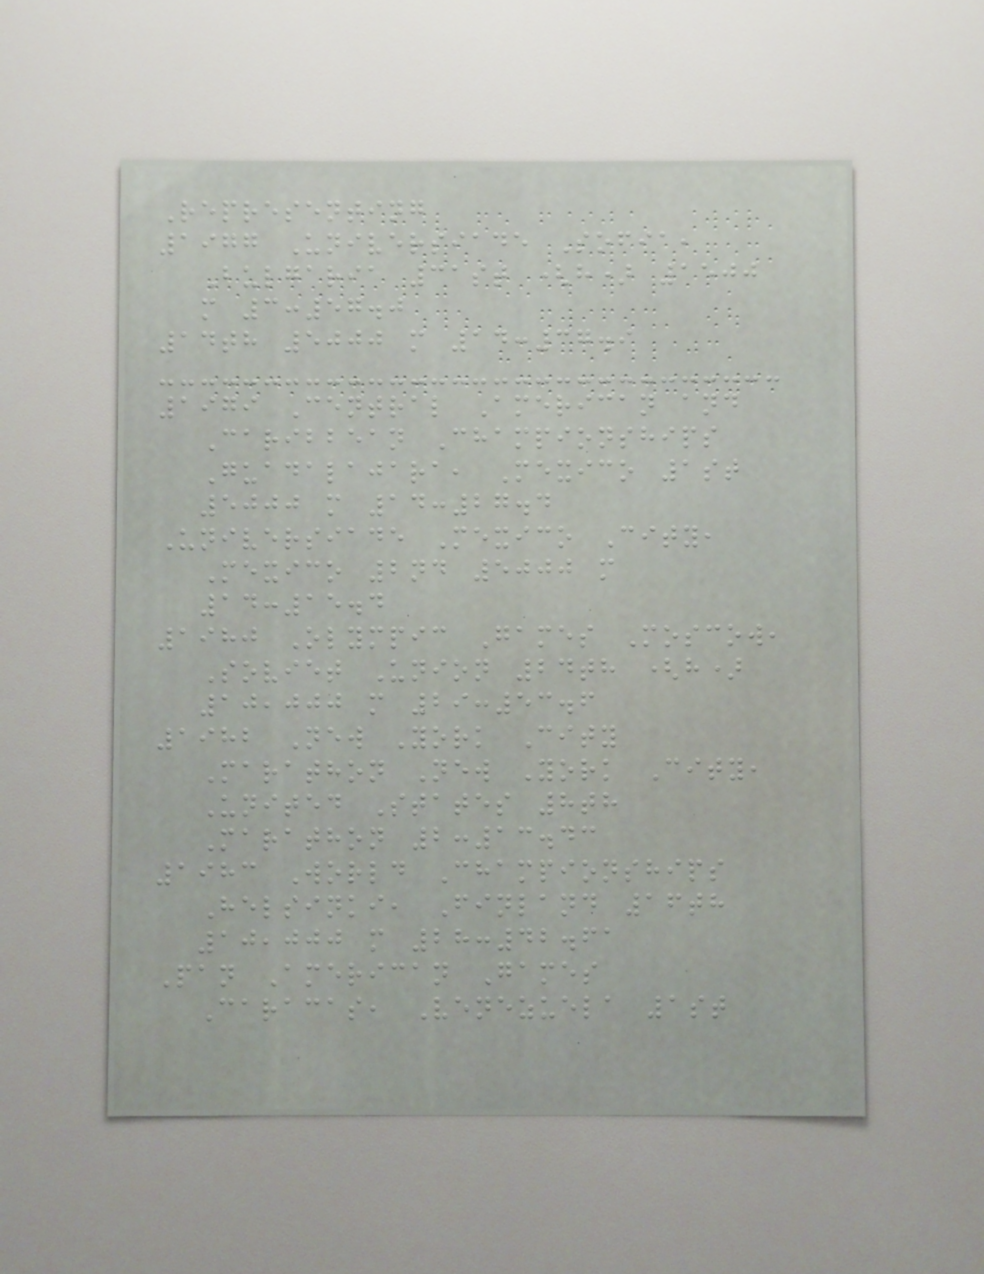Representing
1977 Universiade Sofia,
Bulgaria 31st (h) 1500
m 3:57.0
14th 5000 m 14:37.9
1979 Central American and
Caribbean Championships
Guadalajara, Mexico 1st
5000 m 14:27.4
Universiade Mexico City,
Mexico 2nd 5000 m
14:15.4
1980 Olympic Games Moscow,
Soviet Union 24th (h)
10,000 m 29:53.6
1982 New York City
Marathon New York City,
United States 8th
Marathon 2:13.43
1983 World Championships
Helsinki, Finland 16th
10,000 m 28:42.61
Pan American Games
Caracas, Venezuela 1st
